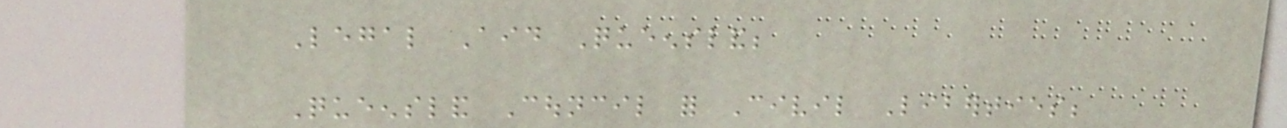Legal Aid Queensland;
Queensland Council for Civil Liberties;
